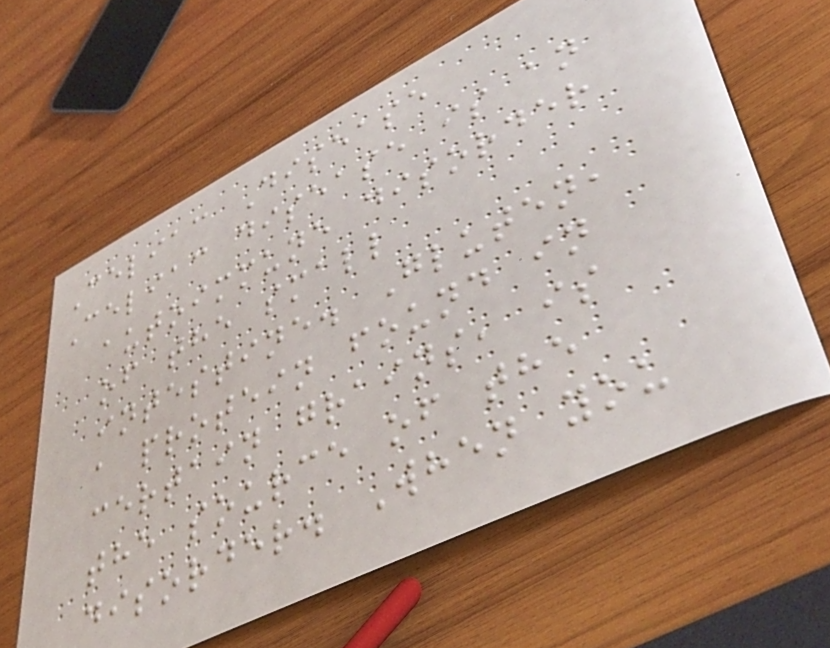Celiac Disease
Celiac disease is an
autoimmune disorder
of the small
intestine. Gluten,
a protein found in
certain grains, is
the source of the
disorder. When you
